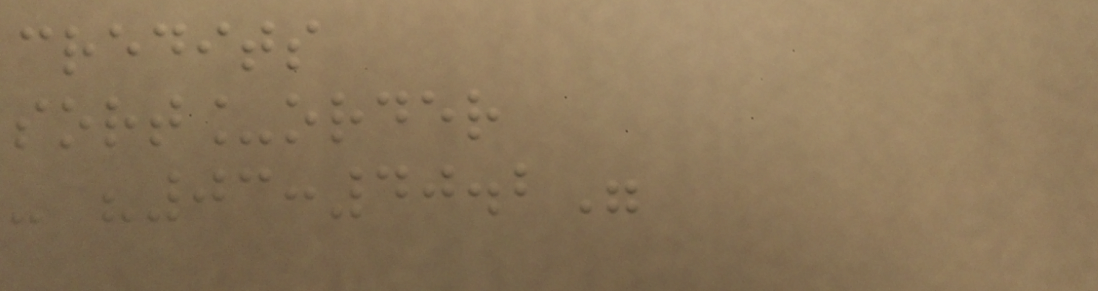credits
sort_order
- "03:40.2"
